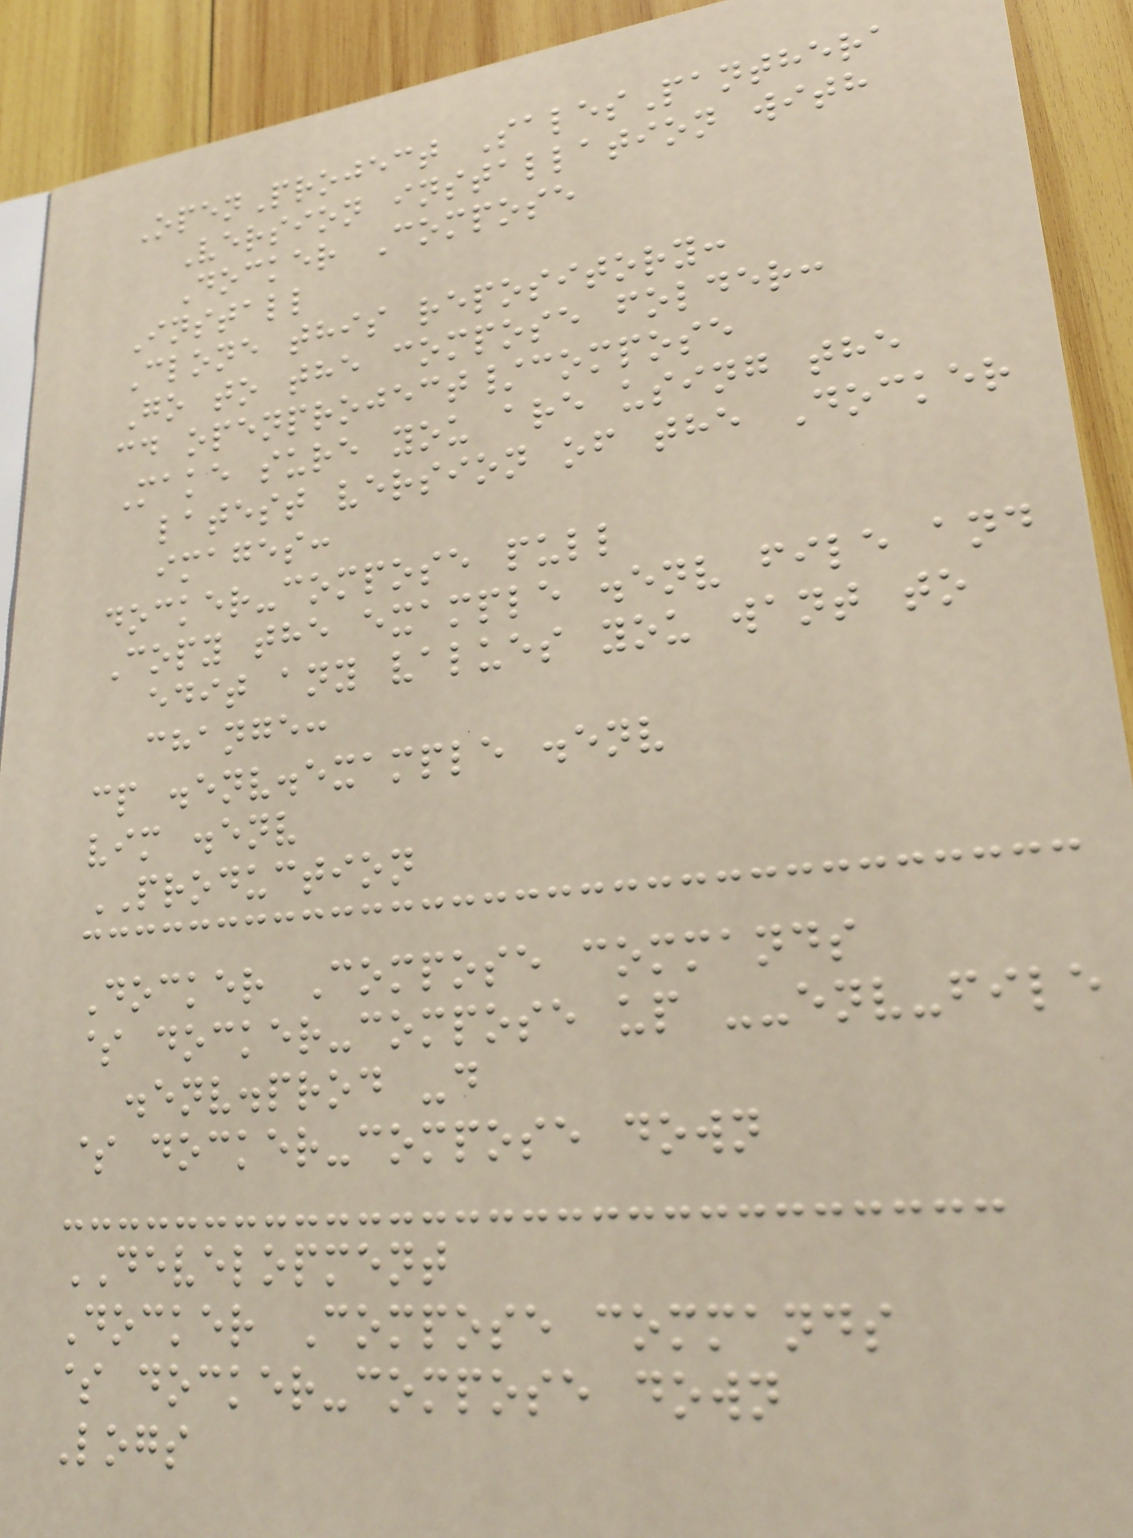OpenProject SalesPanthera
Version installation with
Docker Compose
Install
Clone this repository:
Go to the compose folder:
cd openproject/compose
Make sure you are using the
latest version of the Docker
images:
docker-compose pull
Copy the example .env file and
edit any values you want to
change:
cp .env.example .env
vim .env
PRODUCTION
Docker Compose commands
$ docker-compose up --env-file
.env.prod -d
$ docker-compose down
DEVELOPMENT
Docker Compose commands
$ docker-compose down
Logs
